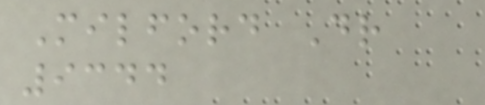Milford Dr
9344
